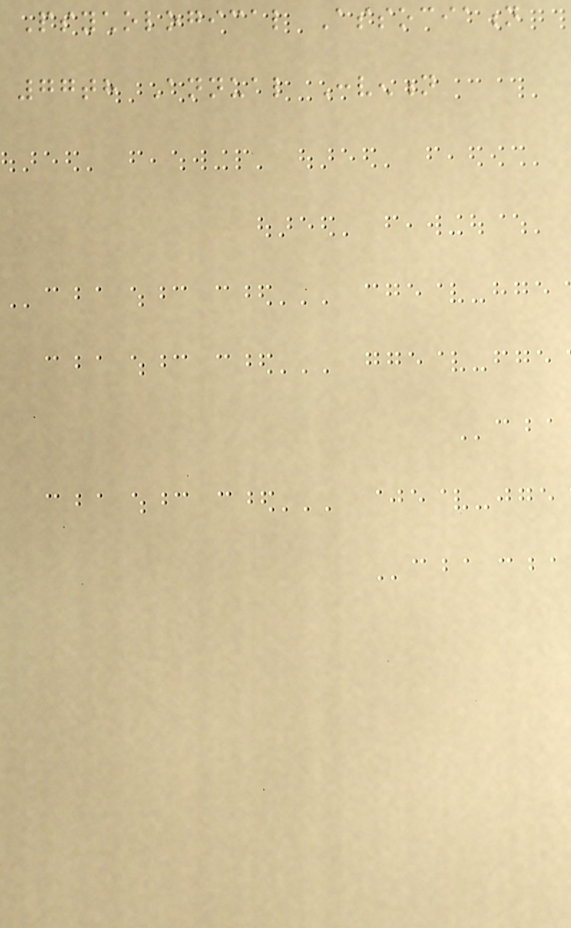Psychological Association
77th Annual Convention
